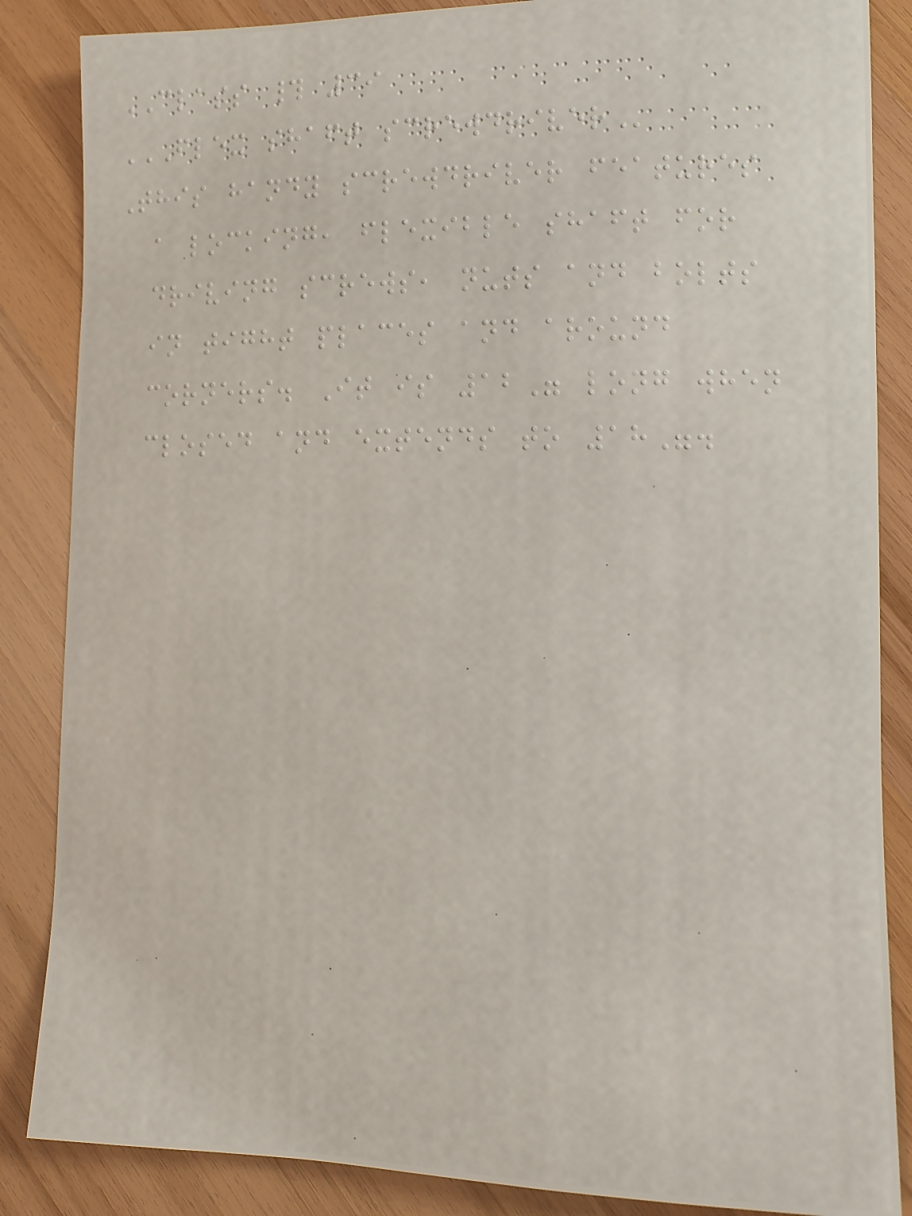CLASS # 39
FLEX SHAFT SCREWDRIVER
This handy screwdriver features
a locking, flexible shaft for
driving screws, nuts and bolts
in tight places and around
corners. It is 12" long when
closed and extends to 18".
